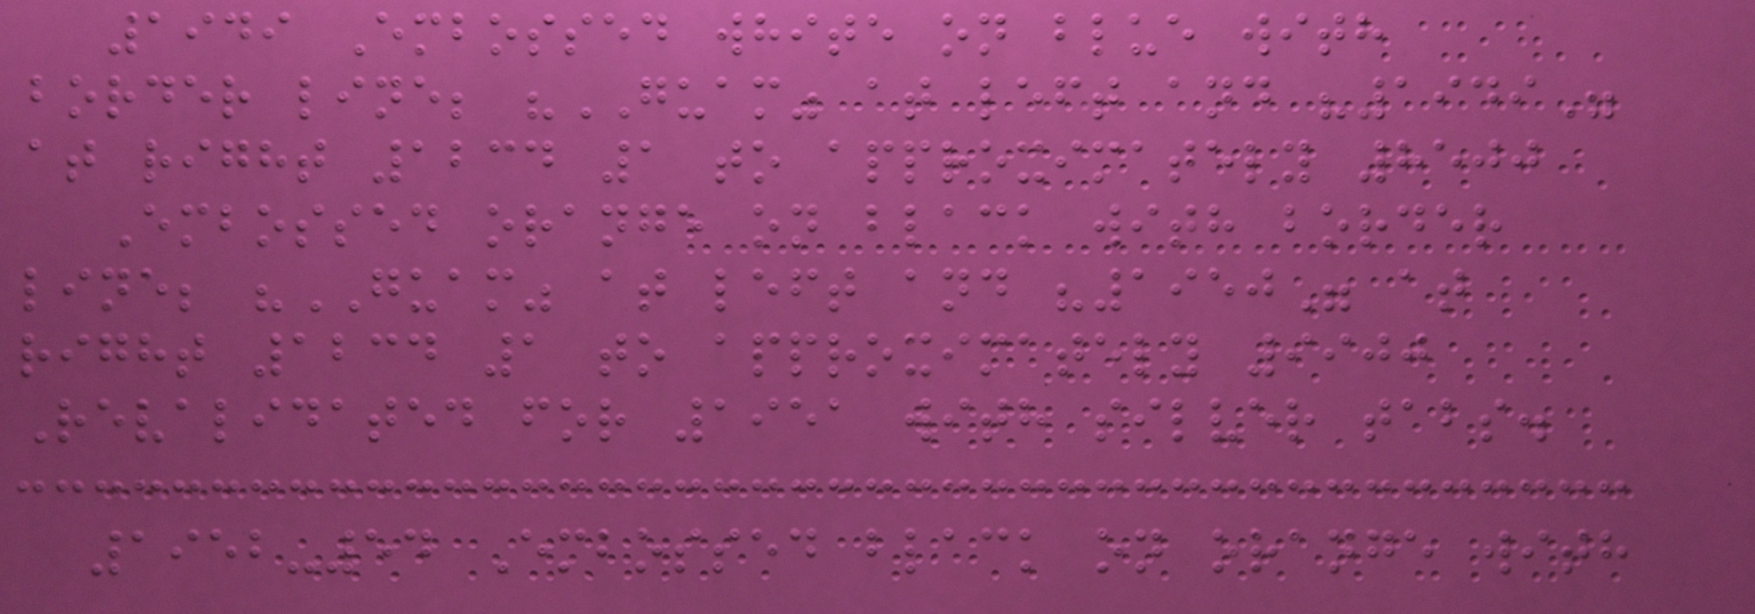1949 Embossed white on blue with
border line; "GUAM" at left and "1949"
at right 1234 1 to approximately 8500
Embossed orange on black with border
line; "GUAM" at left and "1950" at
right 1234 1 to approximately 9900
Revalidated for 1951 with silver tabs.
1952-54 Embossed black on orange with
